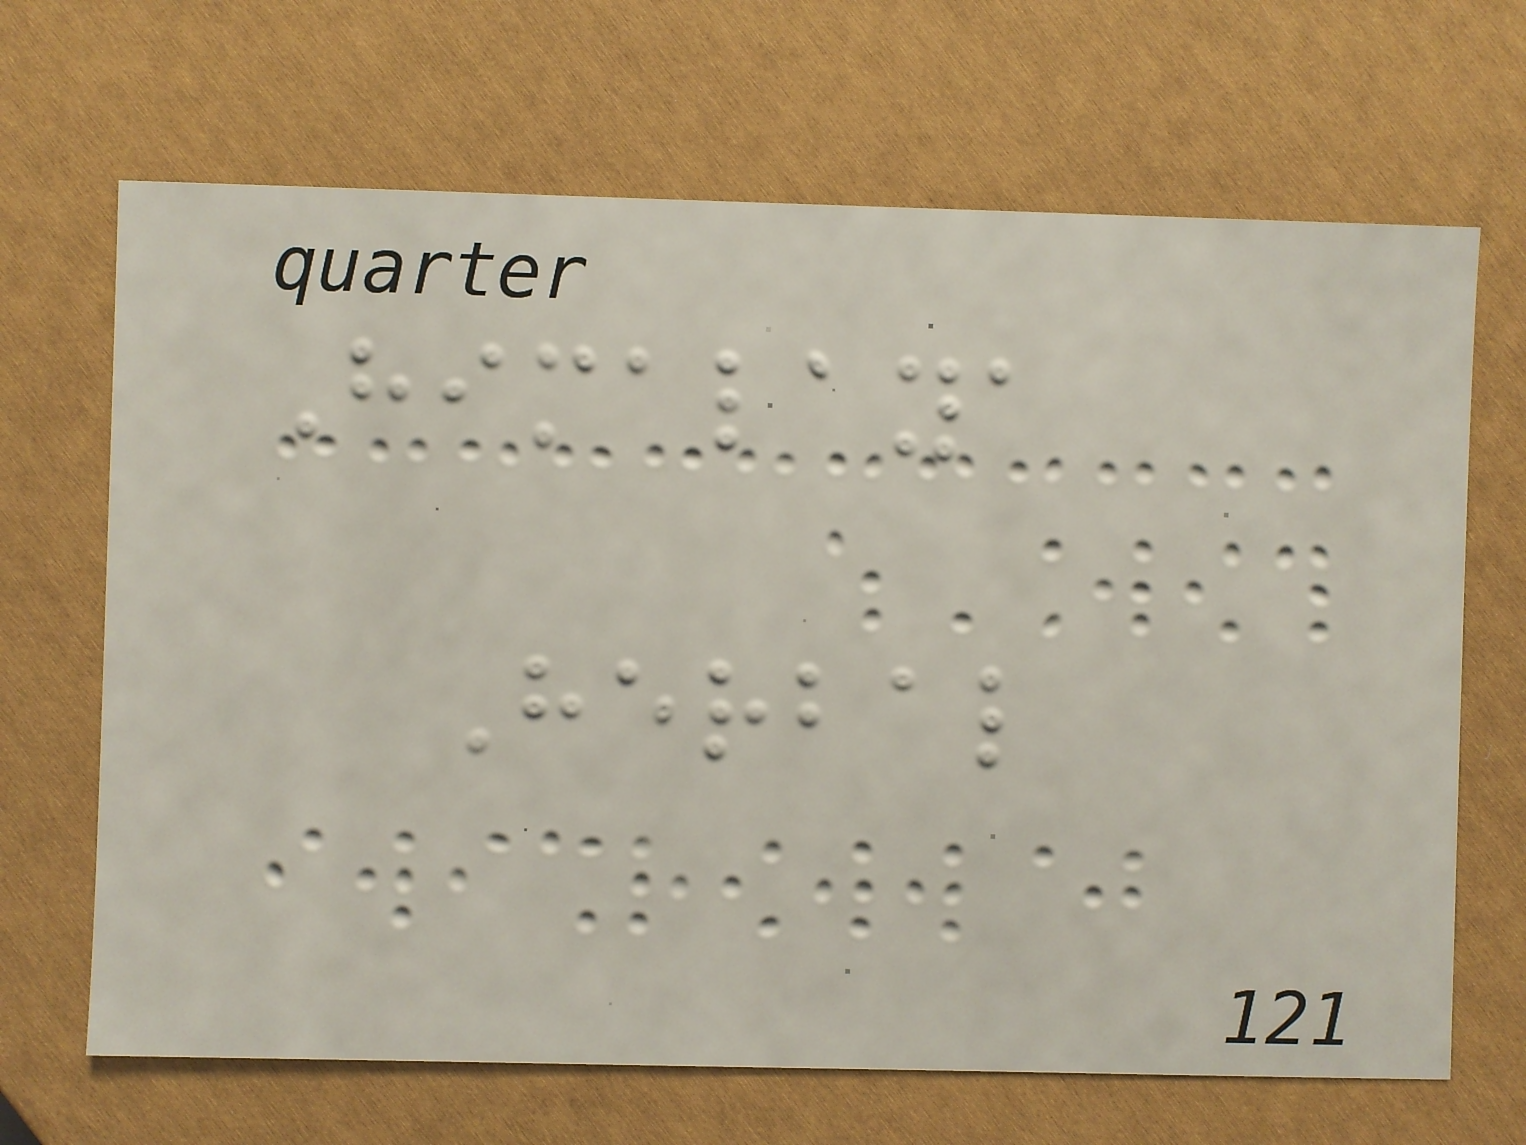Himalaya
Herbal
